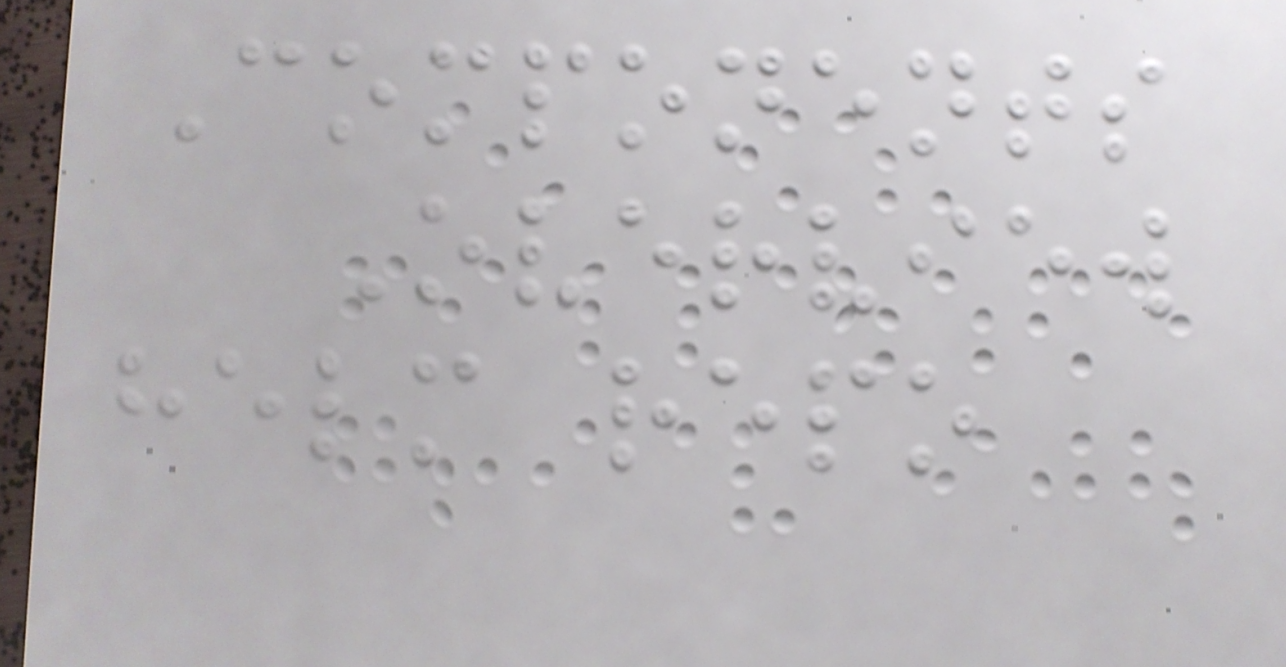Components
Overview
helm repo
